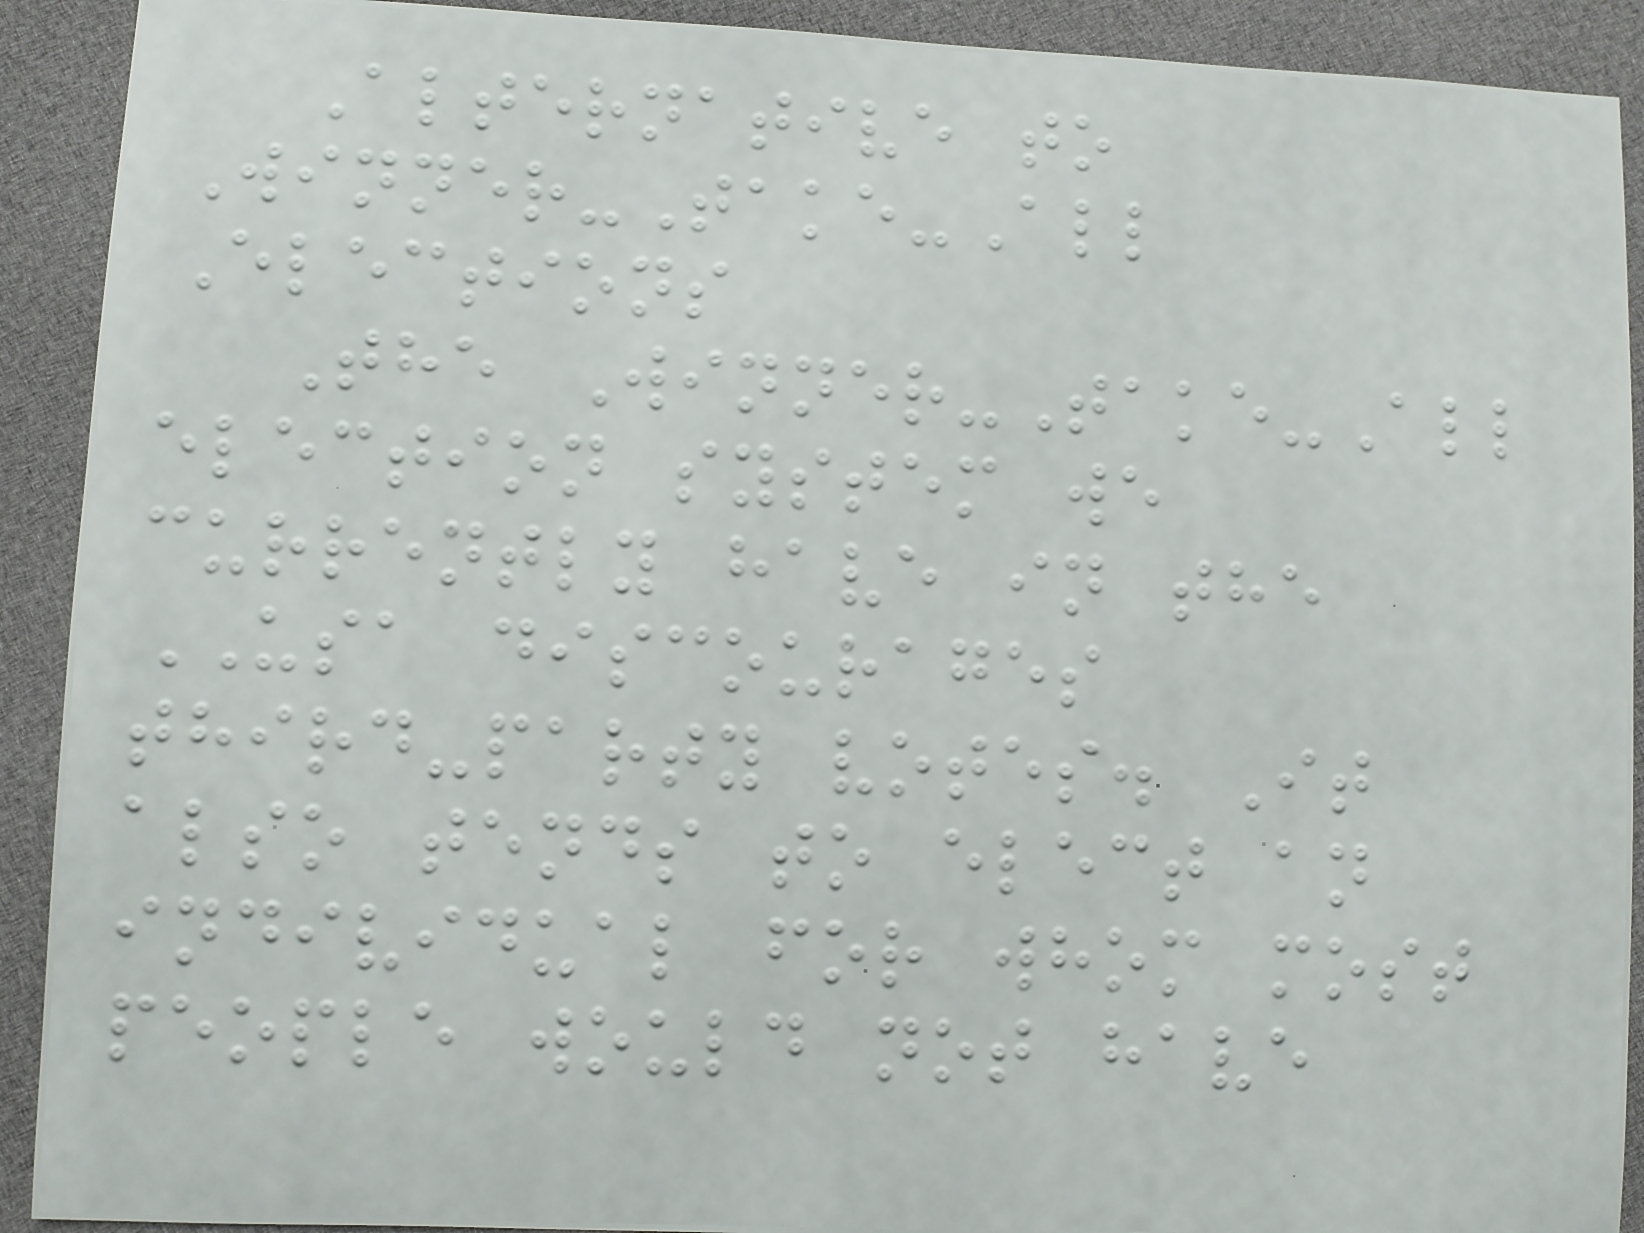Alternative to
Winner-Take-All
Elections
The Winner-Take-All
election system we
currently have in the
USA discourages
third-party votes. It
also tends to elect an
individual for whom most
people would not have
